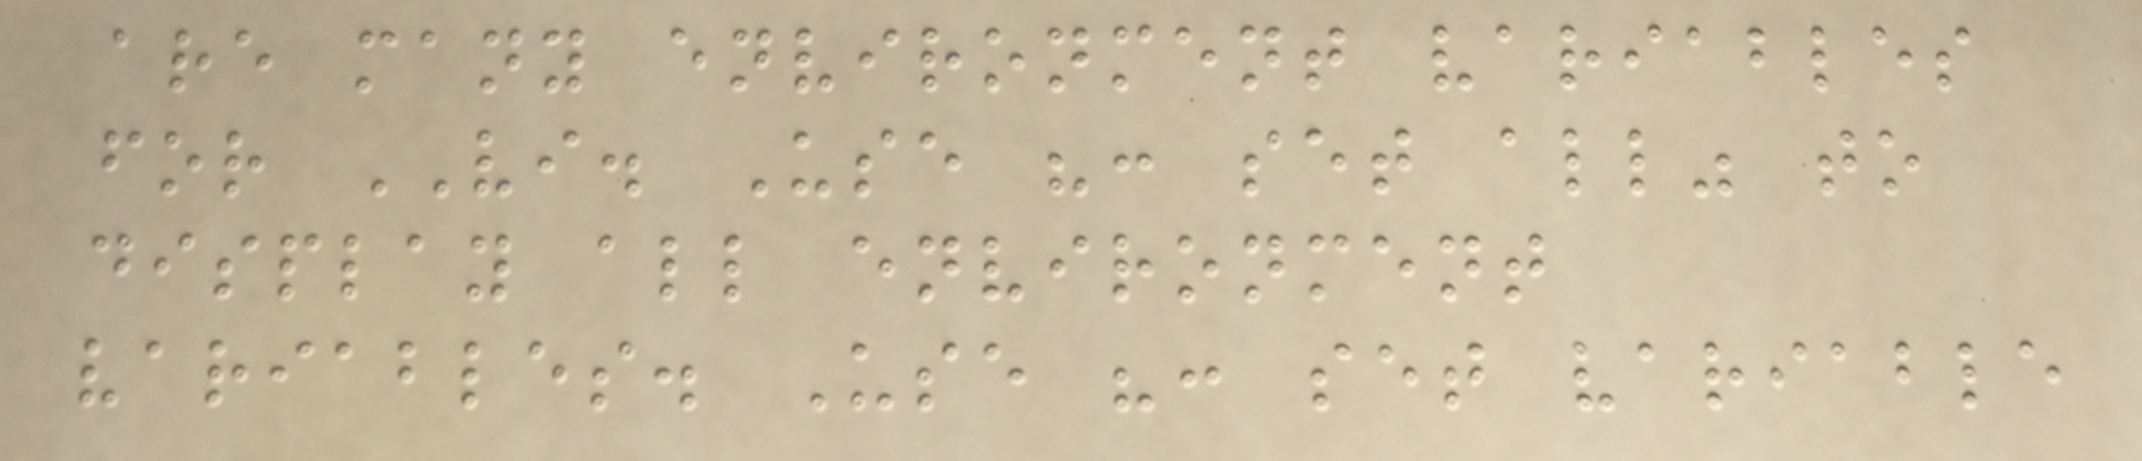are many environment variables
for VI. Use ": set all" to
display all environment
variables. Use ": set variable
